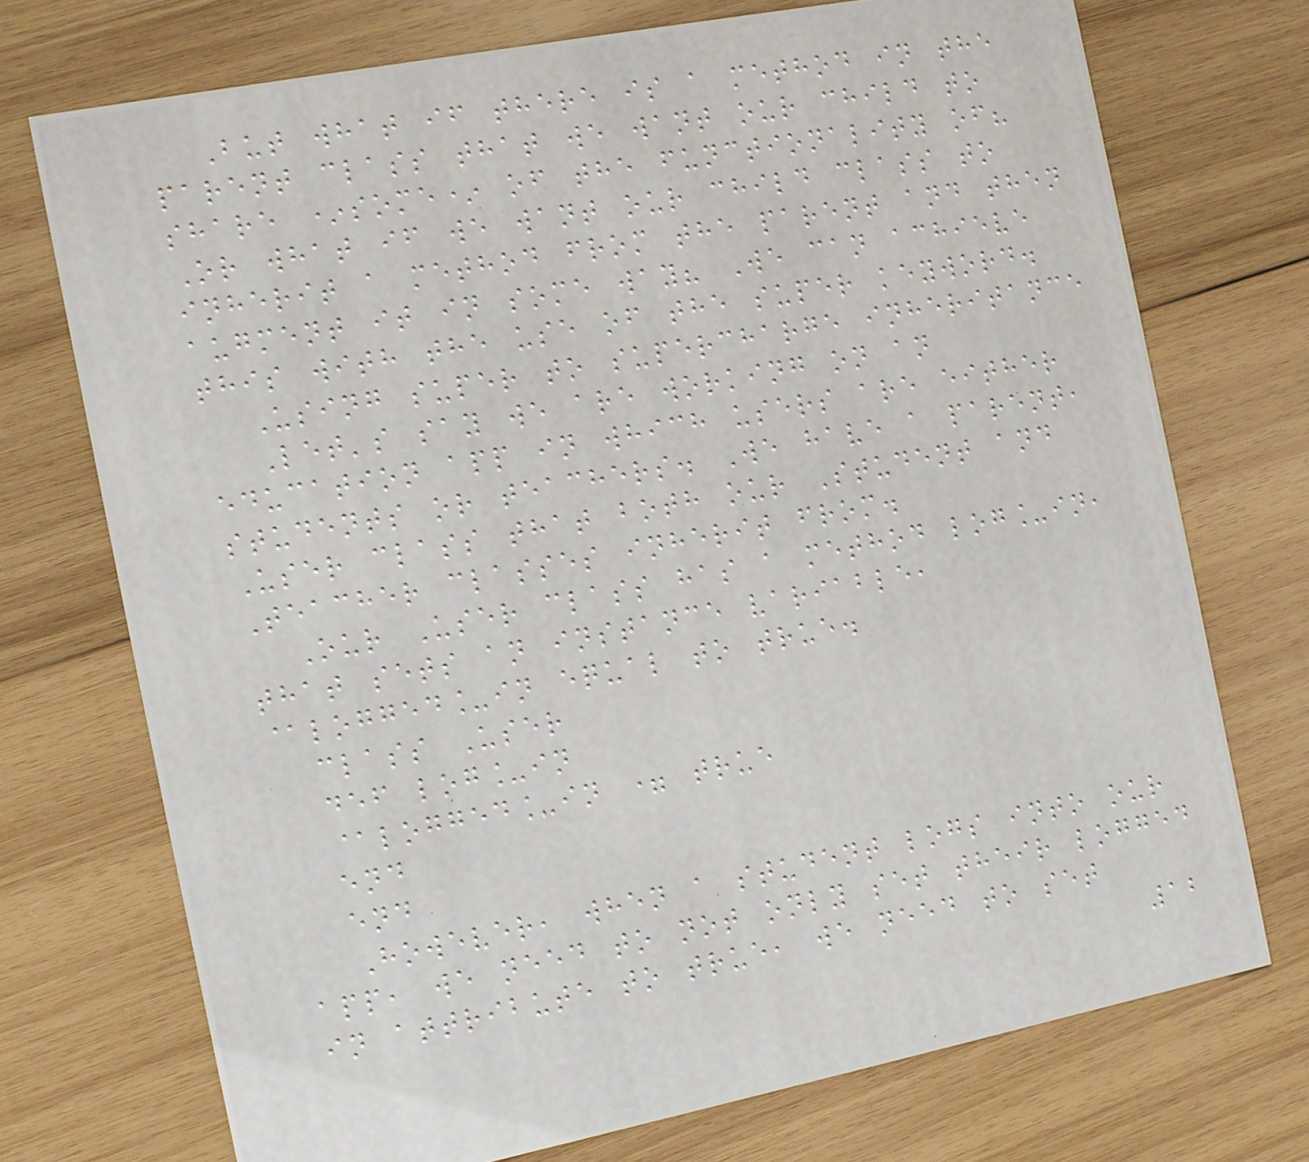But what if there is a method in the
parent class that we want our child to
share *some* of the functionality of?
Or what if we want our child class to
inherit a method from the parent and then
augment it in some way? We can achieve
this with the use of the super keyword.
Using super to supercharge inheritance
Let's say we are working on an
education app in which users are either
students or teachers. We have a parent,
User class that both our Student and
Teacher classes inherit from.
Our User class has a method log_in,
that sets an instance variable,
@logged_in equal to true.
class User
def log_in
@logged_in = true
end
end
However, when a student logs into our
app, we need to not only set their logged
in attribute to true, we need to set
12
